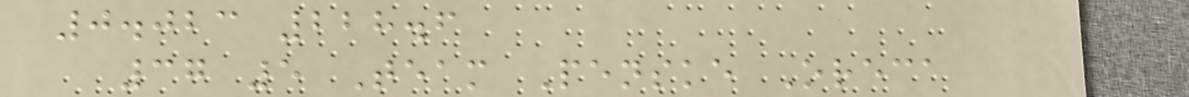0.023 228.6
37 5 Team Penske Oreca
